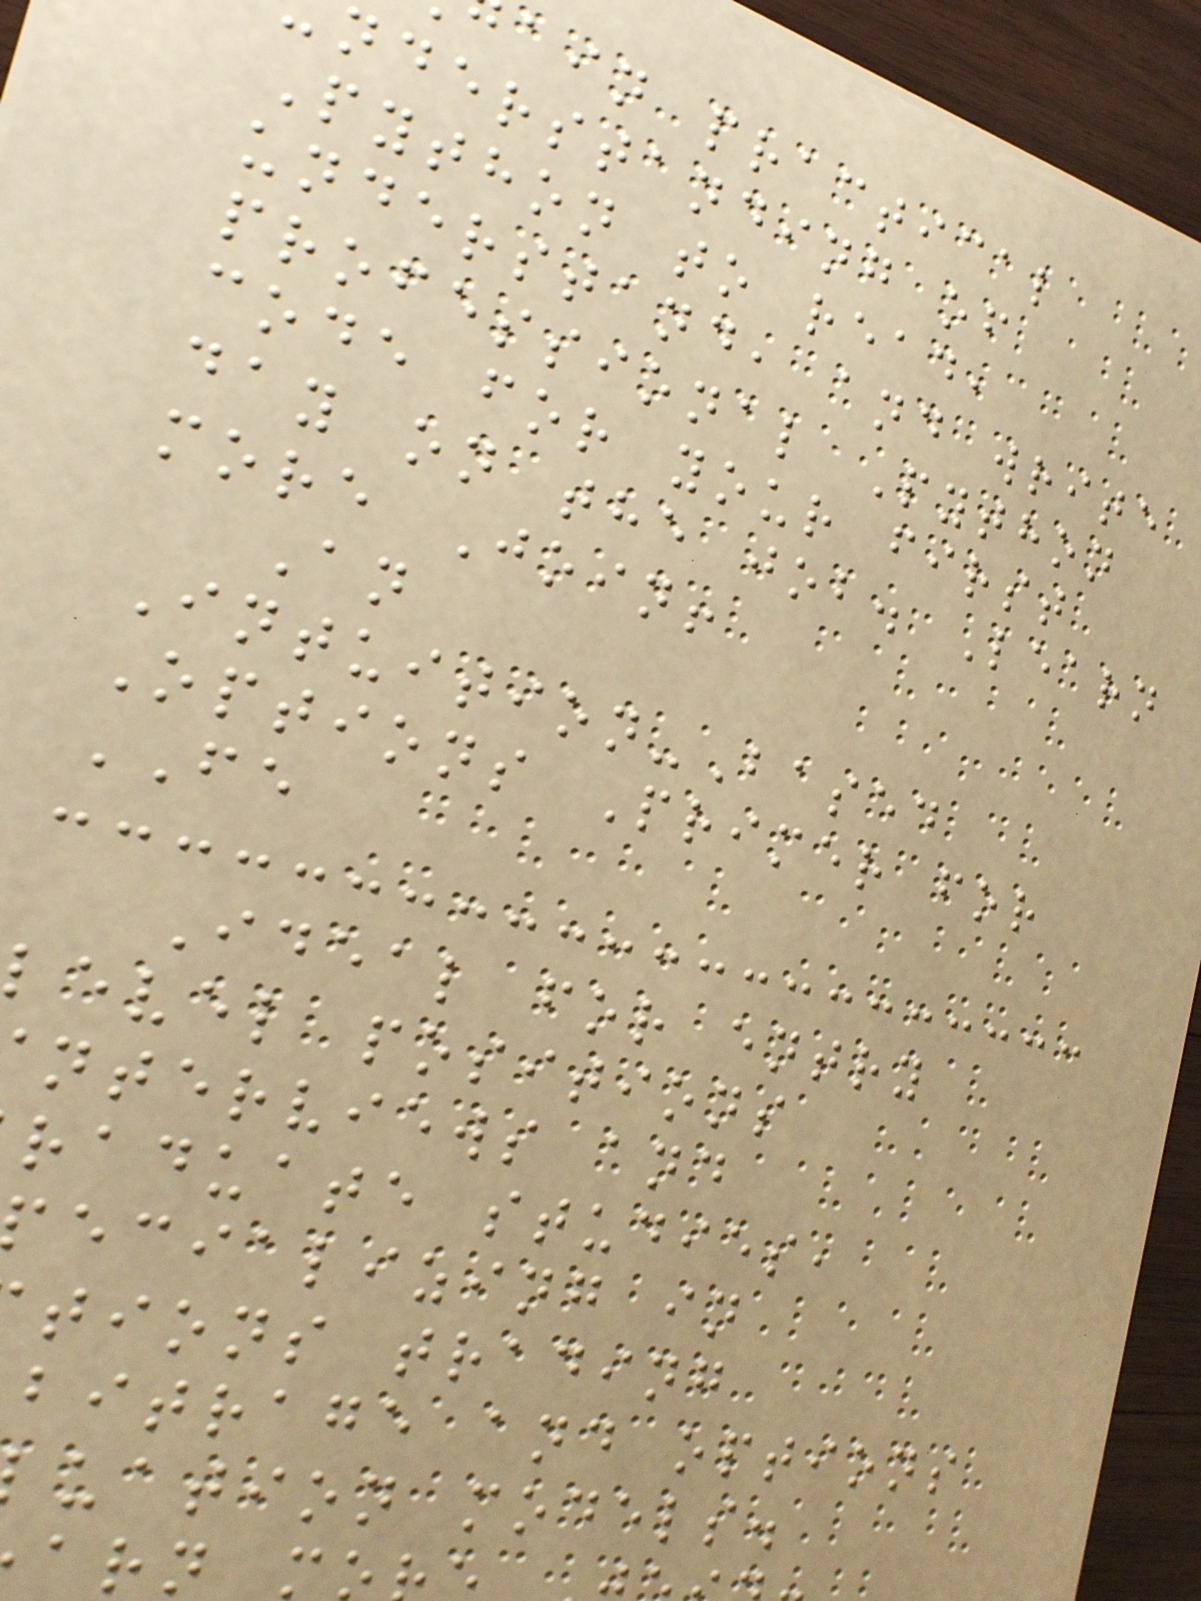ain practical
nderstanding of
Python to read,
understand, and write
professional Python
code for your first
day on the job. Learn
more Join!
An
Intuition-Based
Options Primer for
FE
Ideal for entry
level positions
nterviews and
raduate studies,
ecializing in
tions trading
bitrage and options
uation models.
